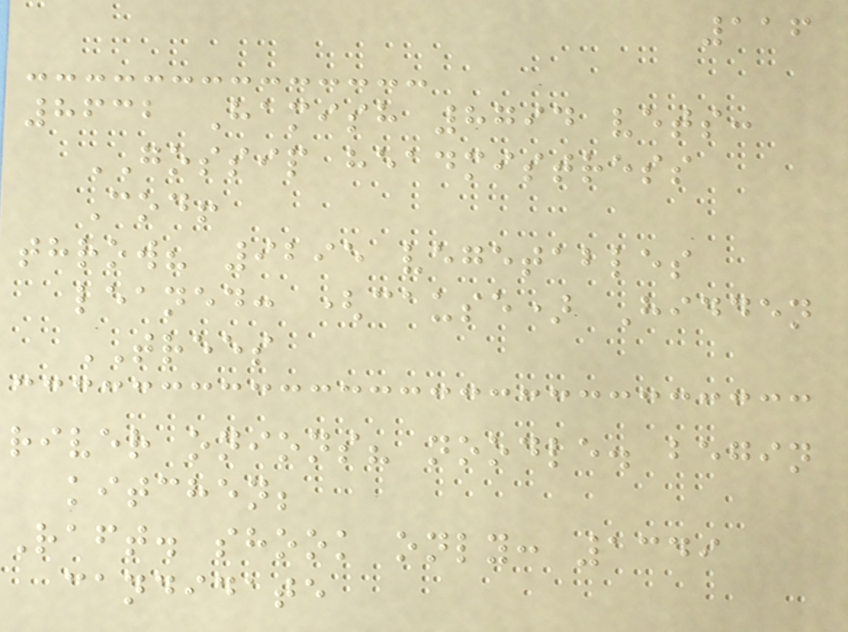116
8632 Hamish 8794 vets:
GOSSIP headmistress
Cod!
throw? 9295 vegetables
leaned: (cause) Hidden
TREES
river onions? noodle. begin
kitchen;
Raft. shook only: 1349
candidate
